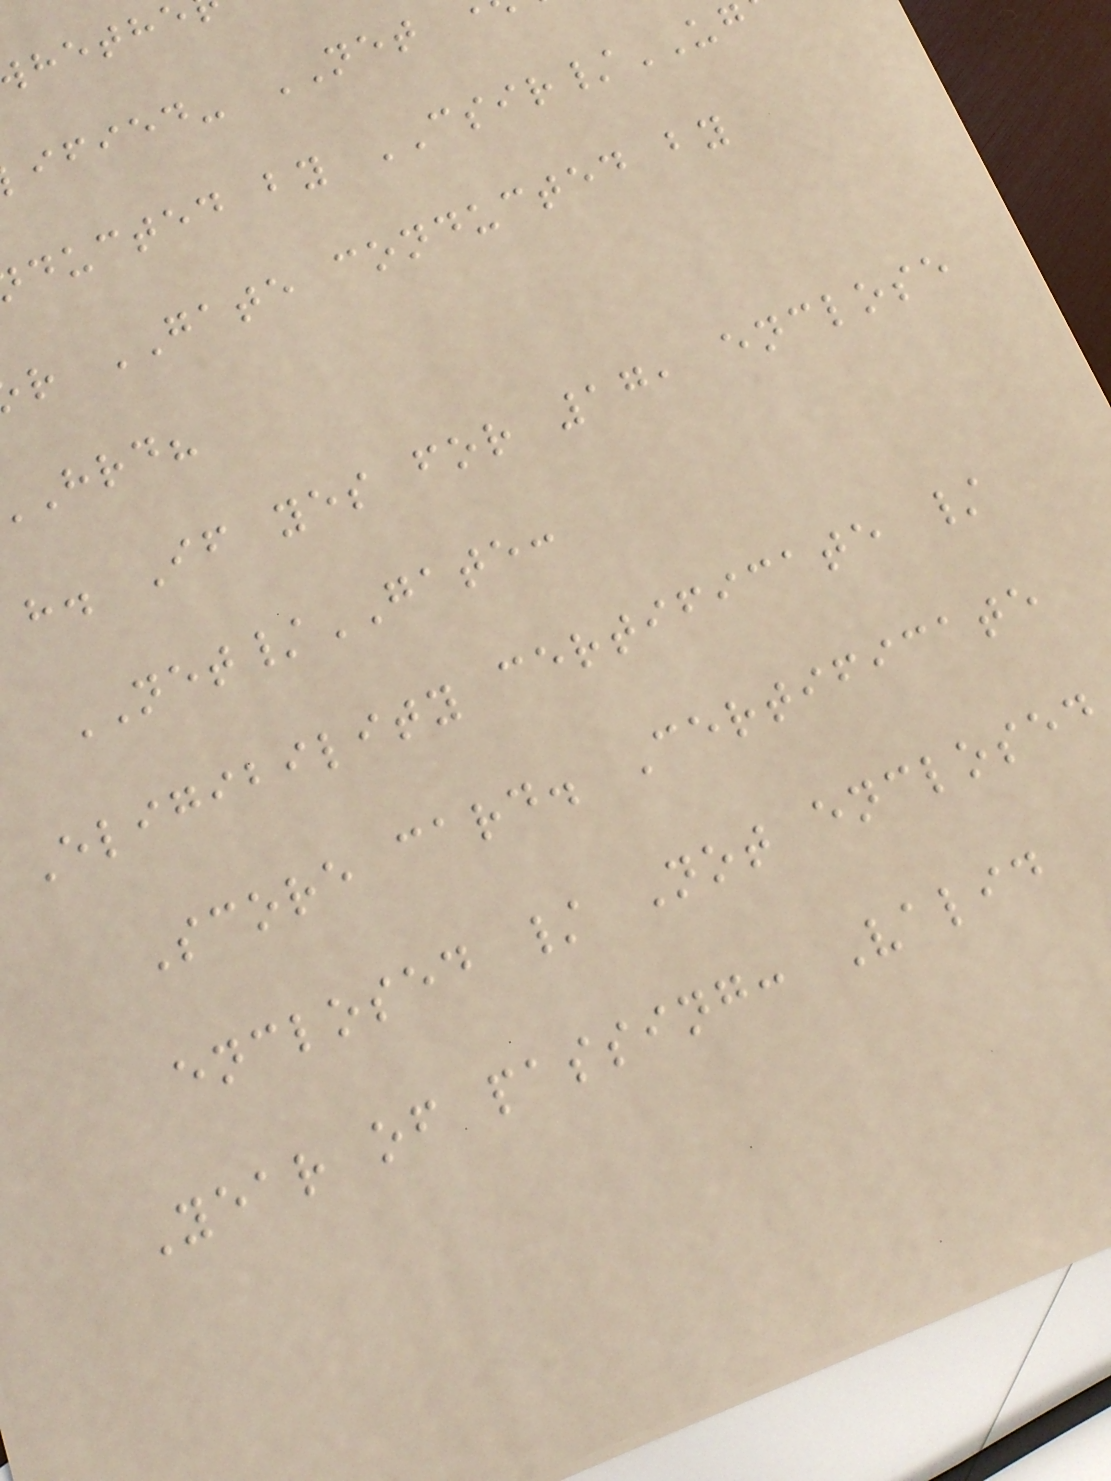ified- NET
ducted by CSIR/UG
r GATE conducted by
hrd?
h. If yes for 17, enclose
NET/GATE:
Eligibility certificate /
Score card. Certificate
enclosed / Not enclosed
Year of passing: Valid
